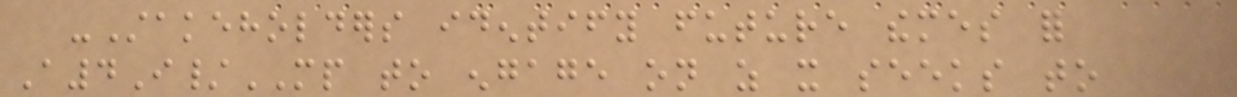-Stakeholders identify future themes for
A4I/MP to engage on as it seeks to
